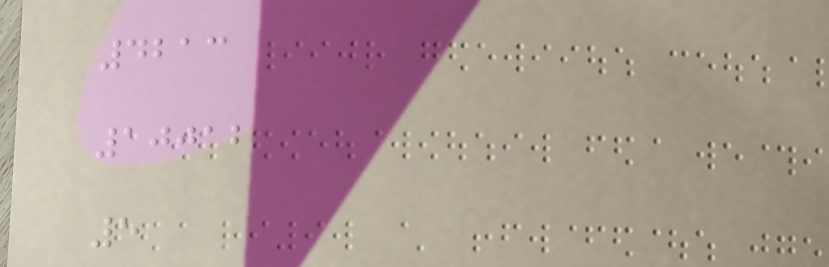4213
10012
5
